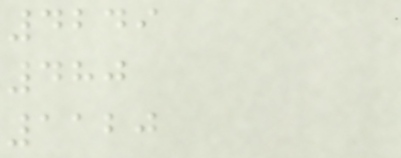4249
480
1120
